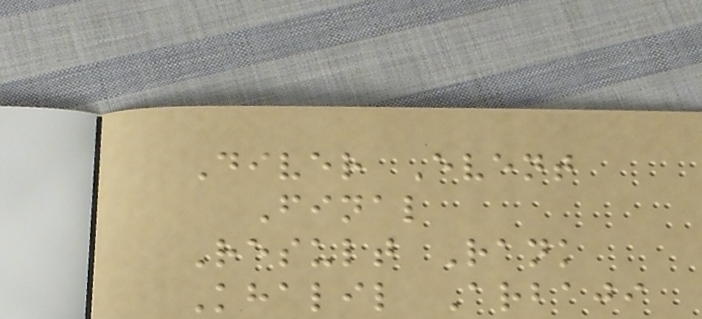Diver Event
Final
Result Rank
Khalil Arbaji
